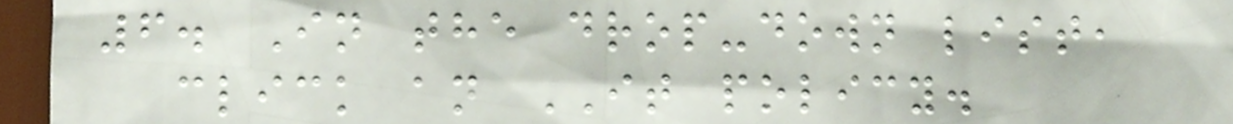6. In the drop-down list,
click an IT policy.
